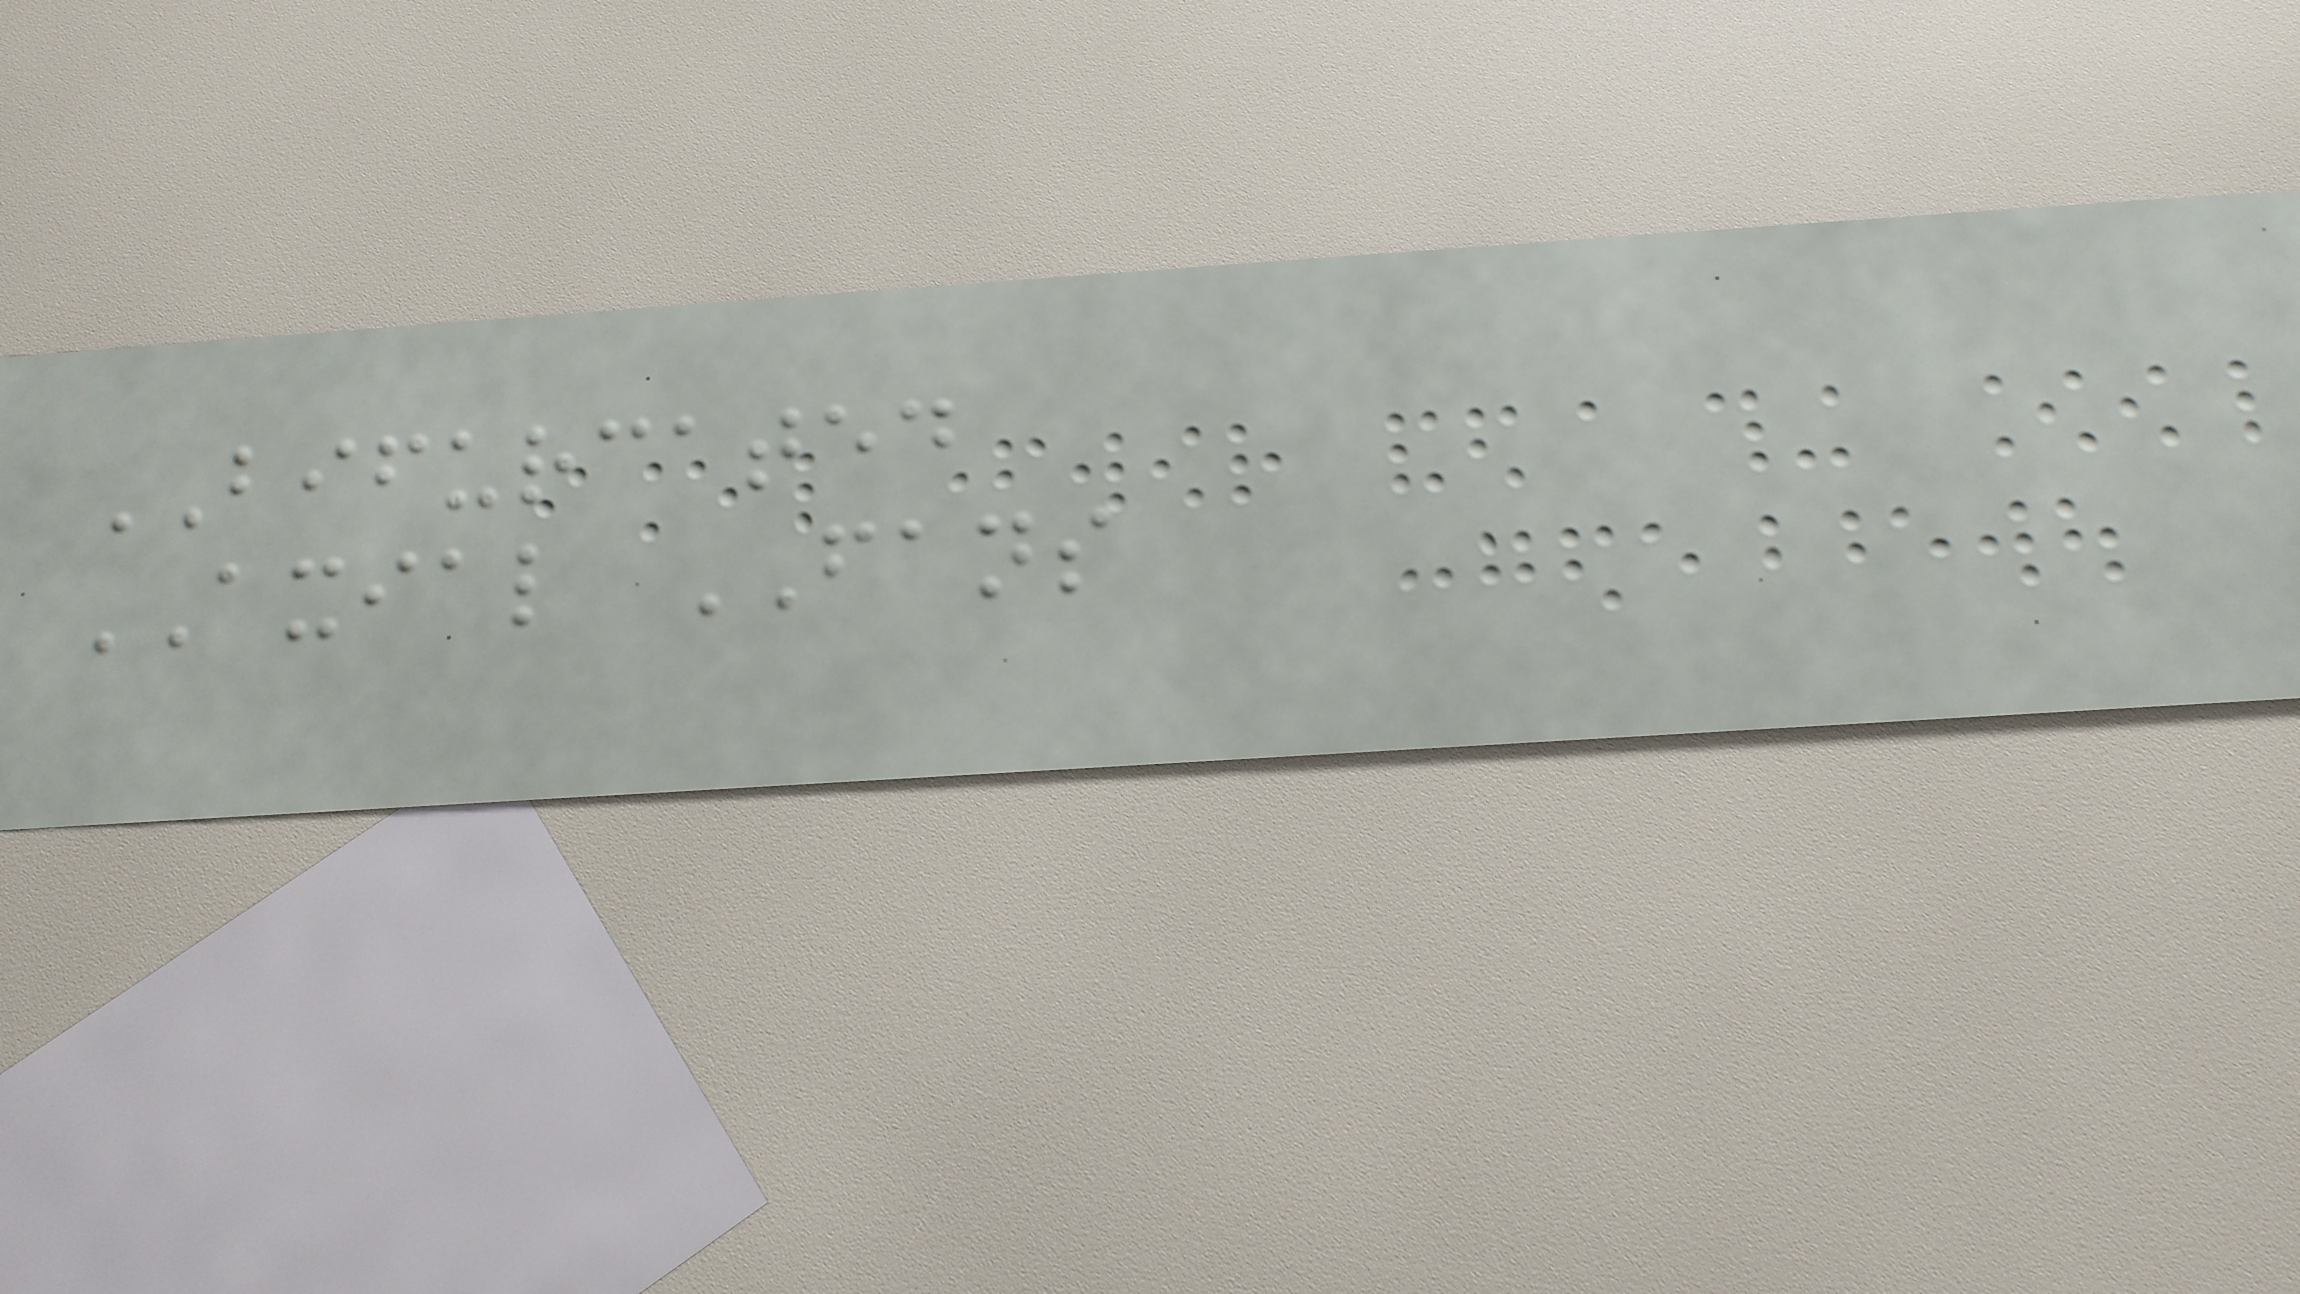BIFURCATED
AXIAL FANS
